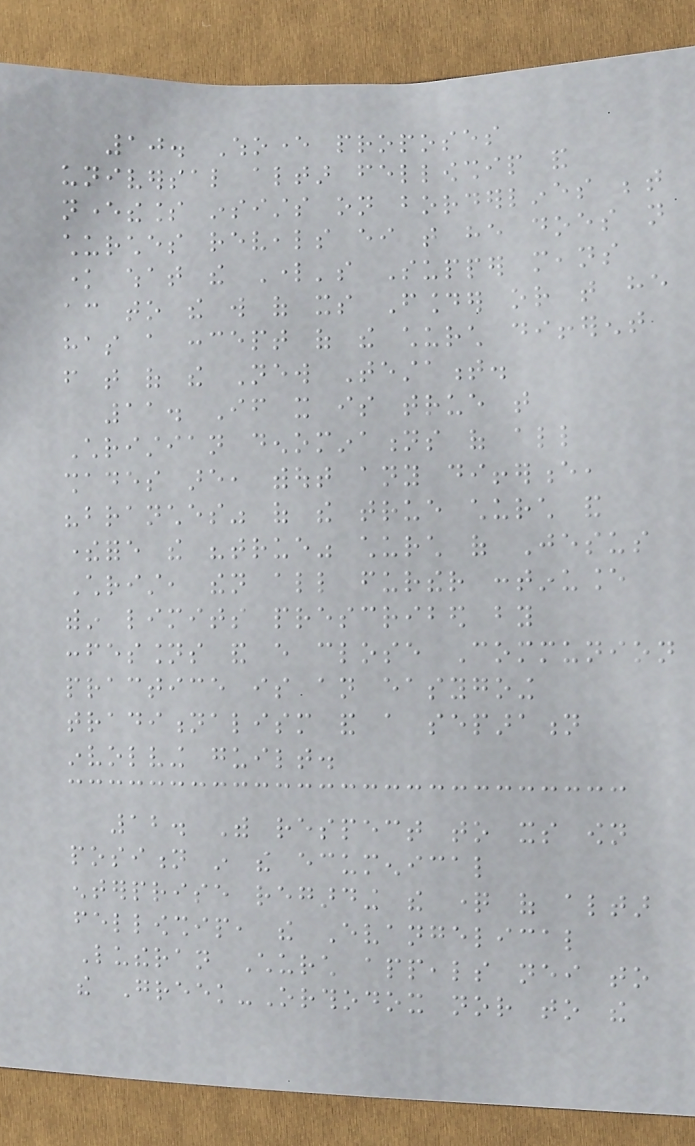10. Whoever proposes
universal altar fellowship and
nevertheless insists on borderlines between
churches reveals either that he does not
know what the Lord's Supper means
according to the will of its Founder or that he
has a concept of the church different
from that of the New Testament.
11. If it is true that
Christian denominations of all
shades are, without any difference,
"branches" of the true church and
therefore the "true" church of Jesus
Christ, then all further continuance
within limits prescribed by
confessions and every close Communion
practice is an easygoing
traditionalism and a separation
involving guilt.
12. With respect to its own
position in the ecumenical
enterprise regarding the question of altar
fellowship, the Evangelical
Lutheran Church appeals neither to
the Greek-Orthodox nor to the
